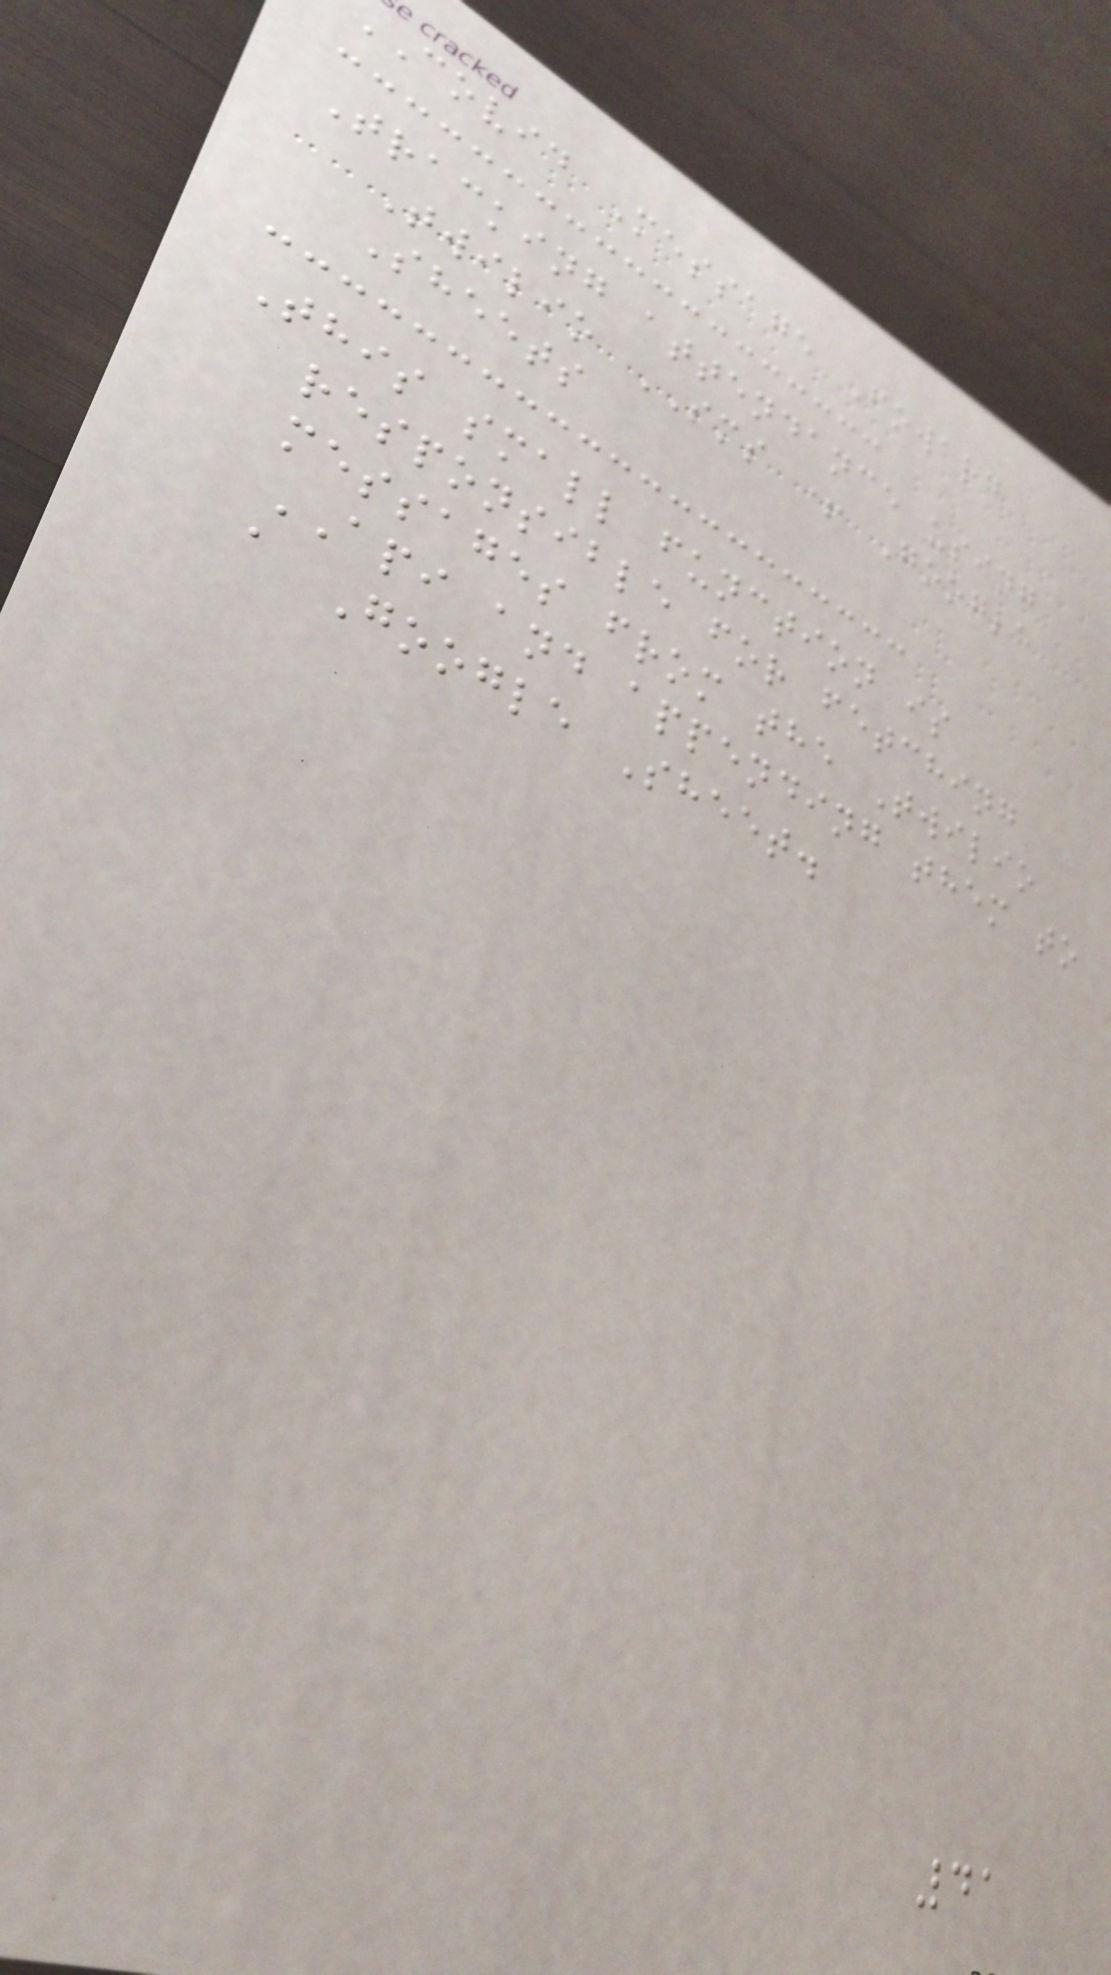covid Message Foward
Tracking attendance using
Twilio SMS + Google
Sheets
This small function is
responsible for fetching
messages from the Twilio
API and appending them to
a Google Sheet.
41
